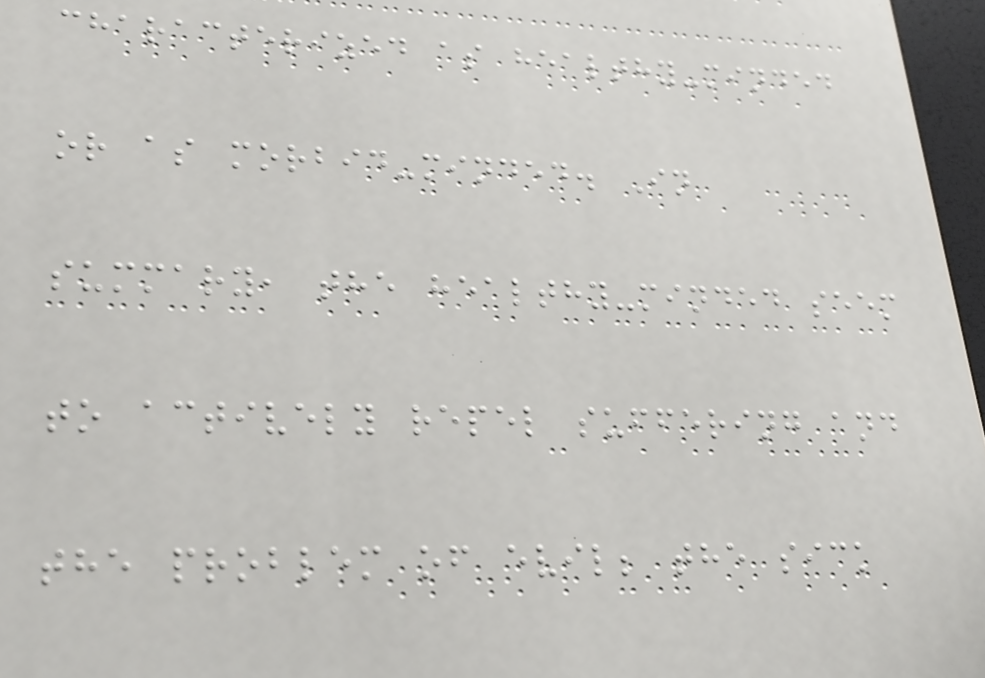characterized as healthy-minded
or as morbid-minded. In
summary, the healthy-minded seem
to actively repel suffering and
the problem of evil; the sick
